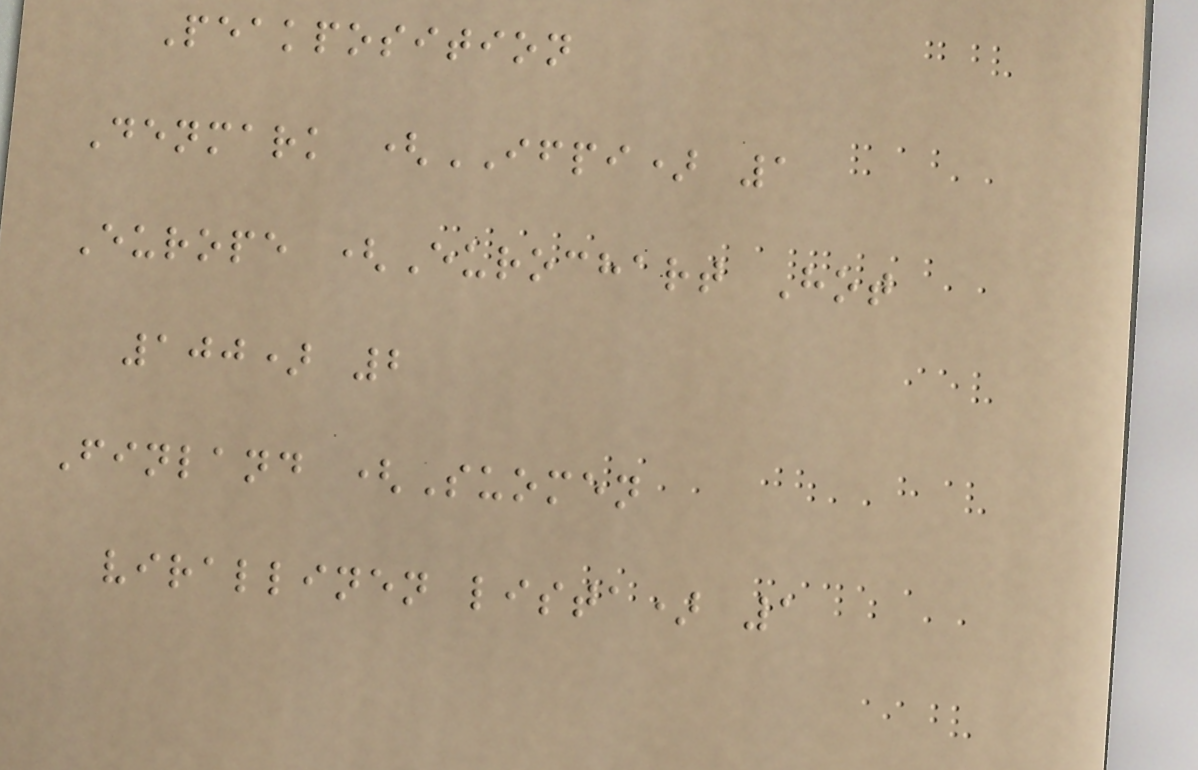Peakposition
Denmark (IFPI) 1
Europe (Eurochart Hot
100) 2
Finland (Suomen
virallinen lista) 1
